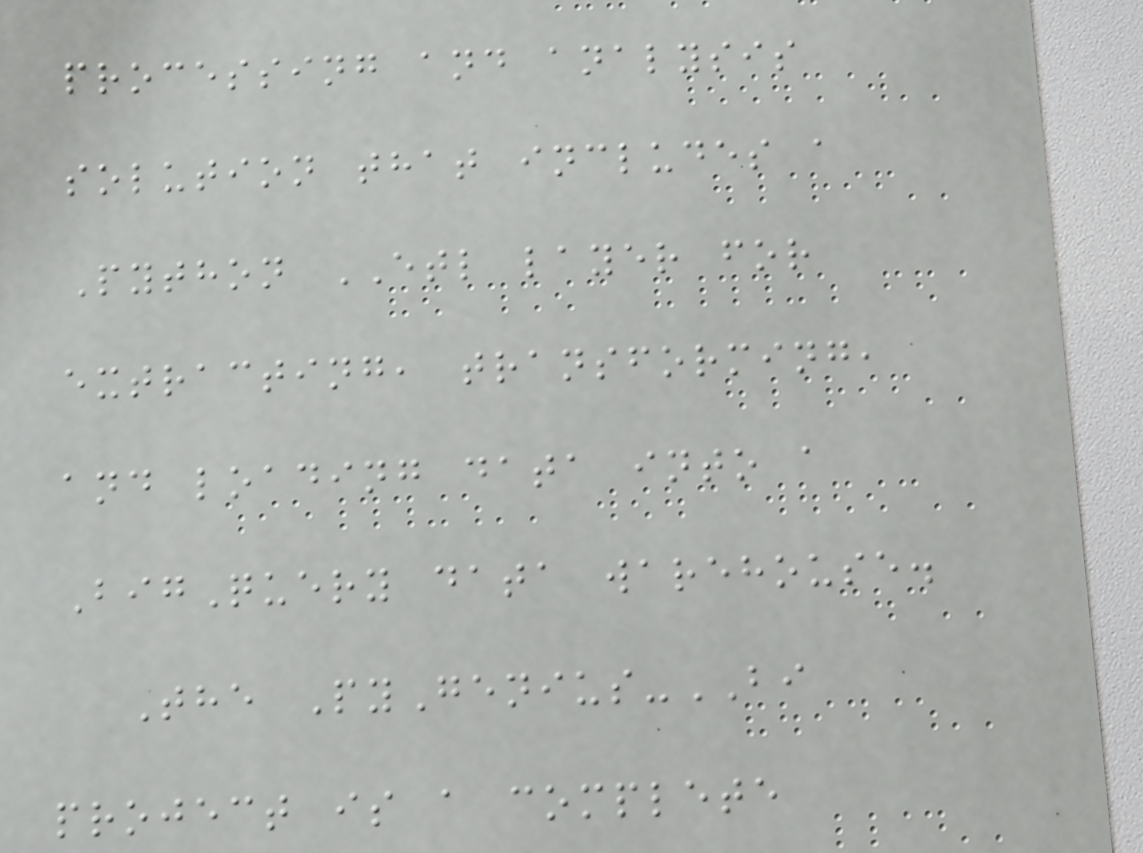processing and analysis
solution that includes a
Python ETL layer for
extracting, transforming,
and loading data into a
BigQuery data warehouse.
The PyGenius-BI
project is a complete
